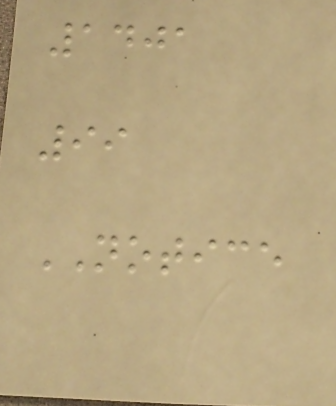1401
99
NOTICE
